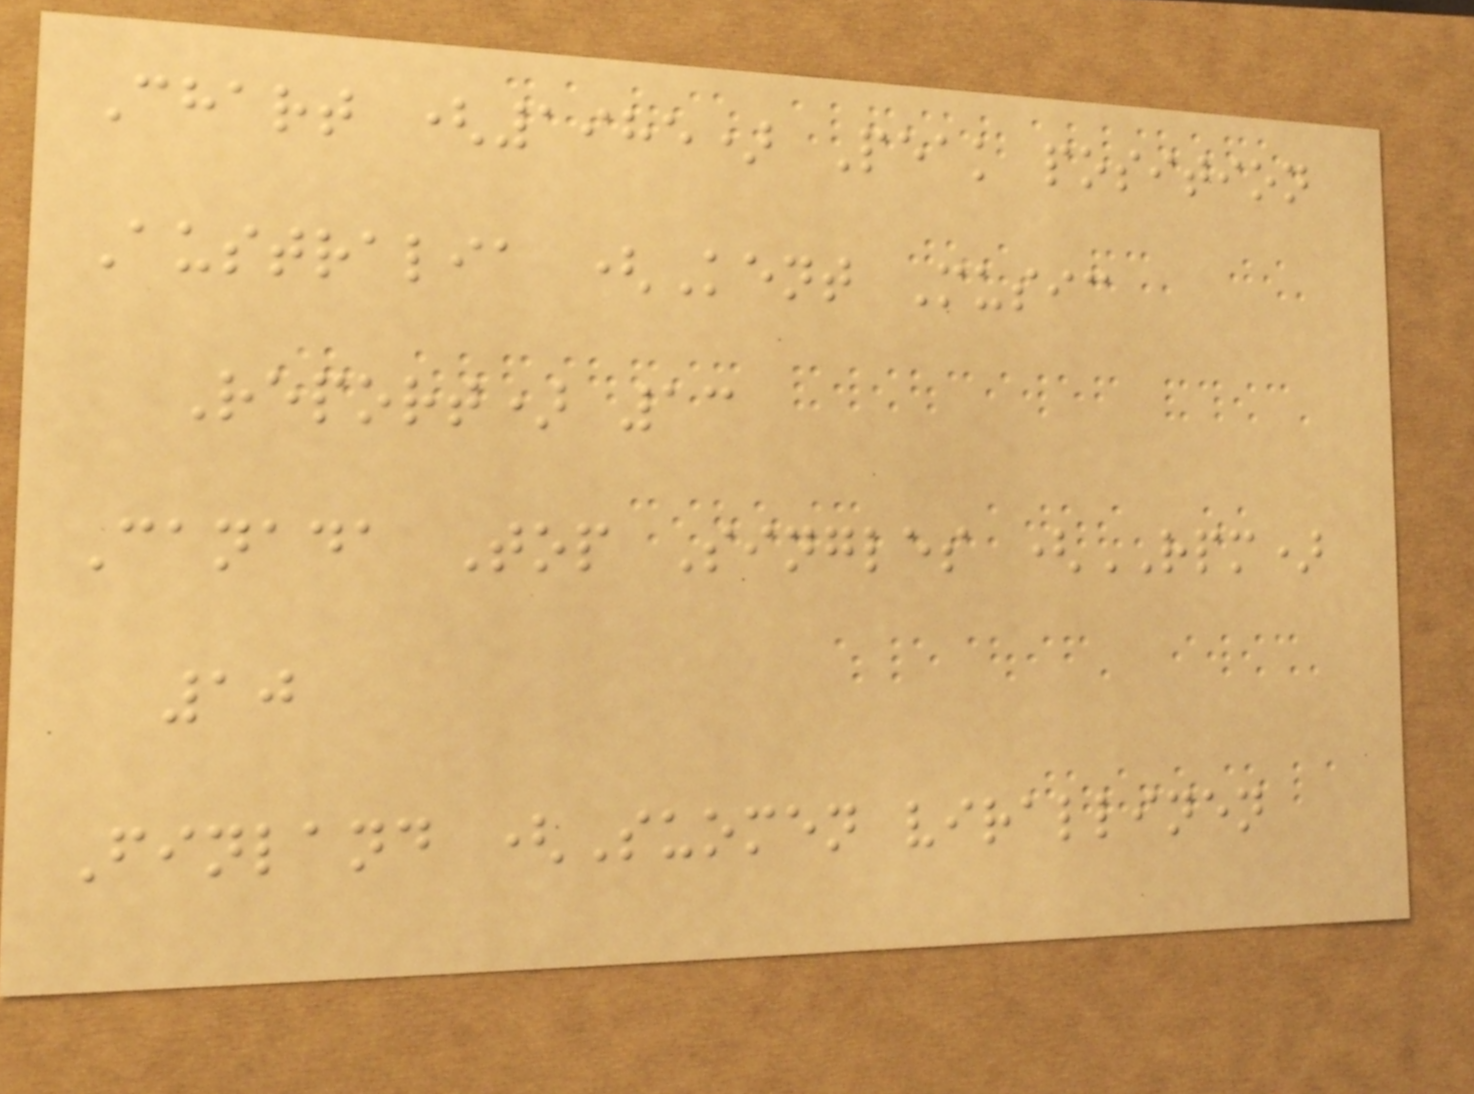Chart (1985) Peak position
Australia (Kent Music
Report) 13
Canada Top Singles (RPM)
10
Finland (Suomen virallinen
